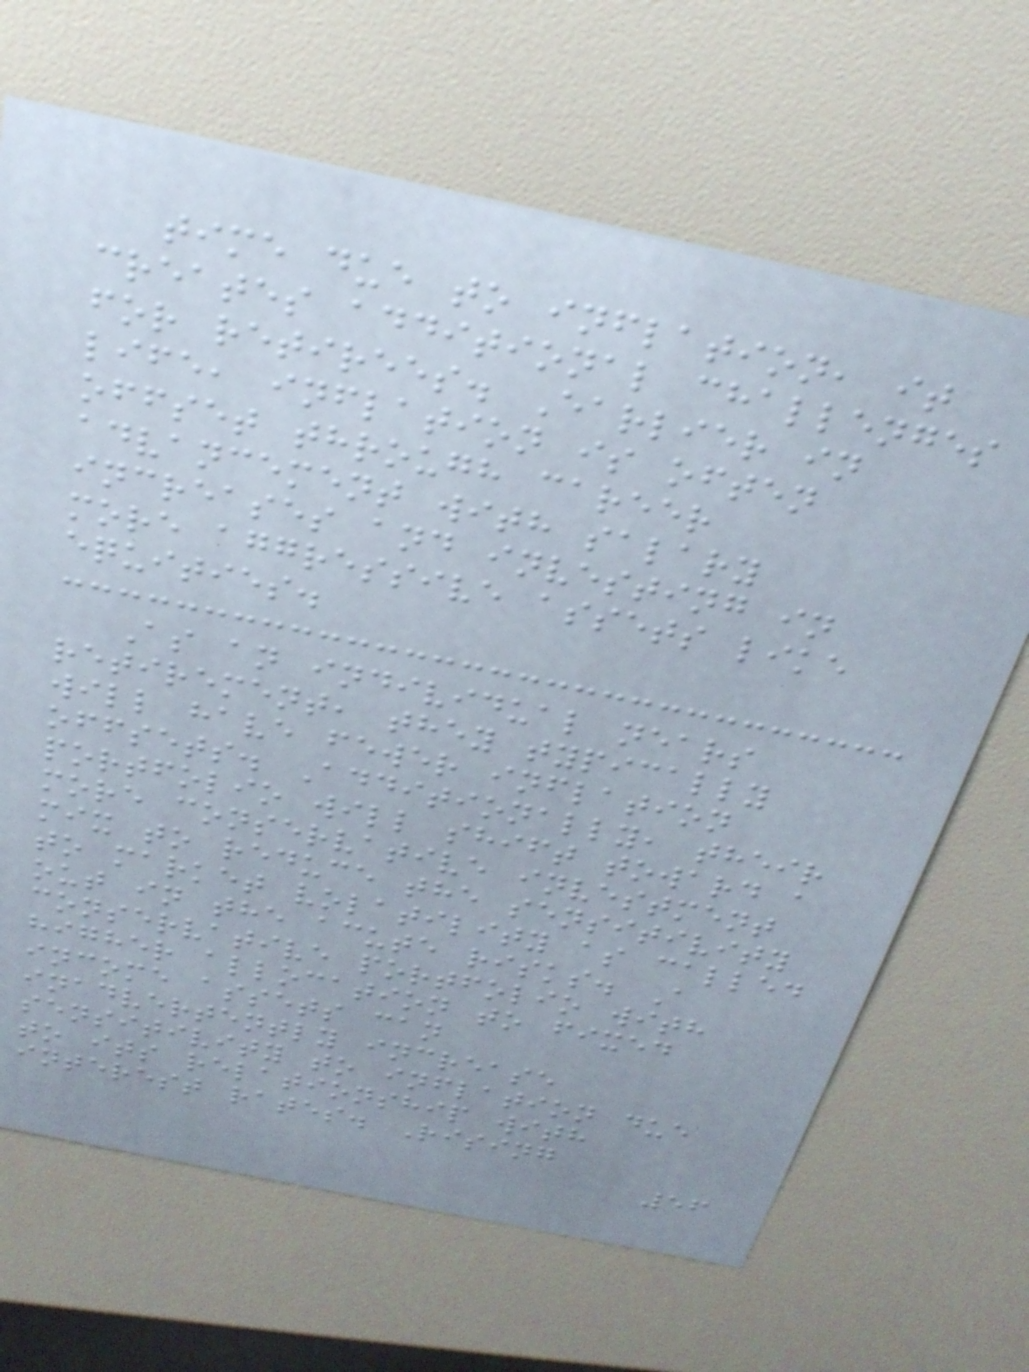time due to inflation, it
creates additional challenges
for retirees. Earlier in
life, inflation is often
offset through career
advancement with salary
increases and investing in
more aggressive assets like
equities.
As an individual nears
retirement, they typically
will have fewer inflation
offsets. Additionally, their
portfolio will shift toward a
more conservative investment
mix to reduce the sensitivity
to market volatility as called
out in the acute risks. A
conservative portfolio with
higher allocation to fixed
income assets can
inadvertently increase
sensitivity to inflation due
to its relationship with
interest rates. Rising
56
